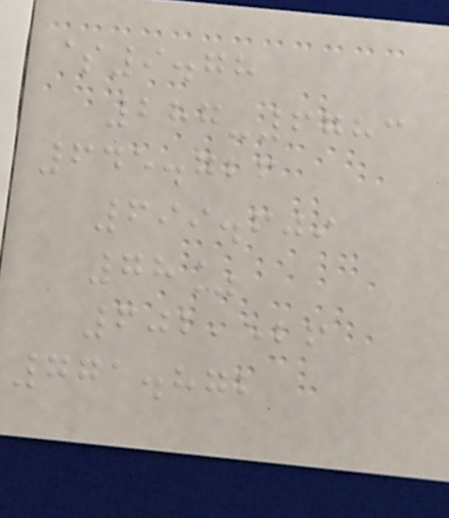$9.78
287-6783
645.726
699.609
78%
602,526
771.872
